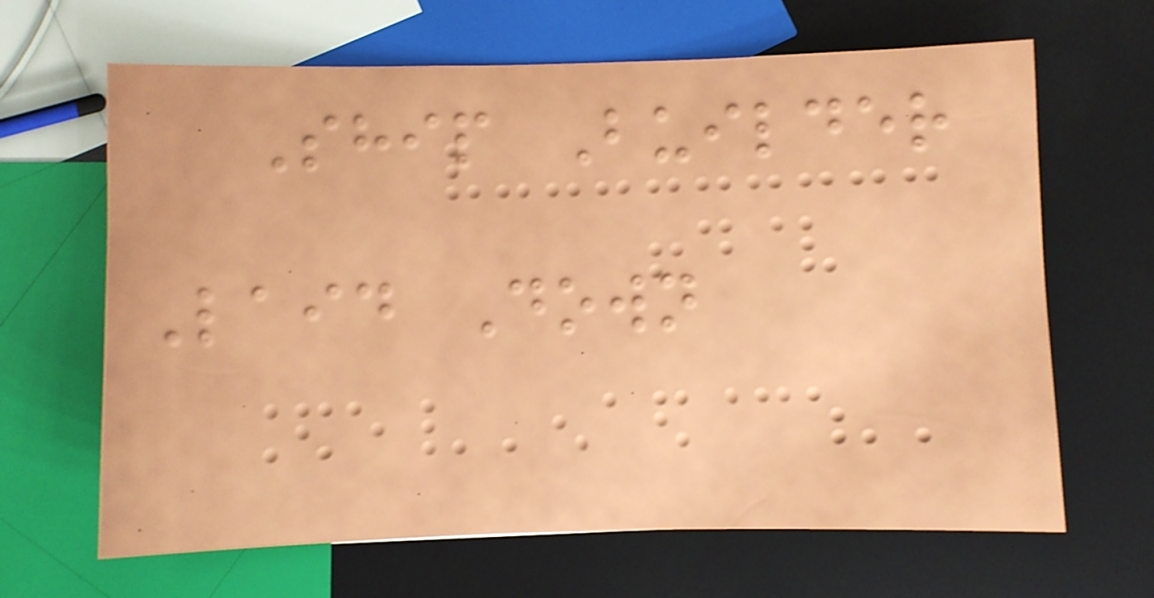Ship Builder
Laid Down
